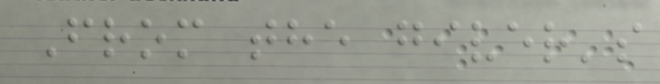From the giver's
